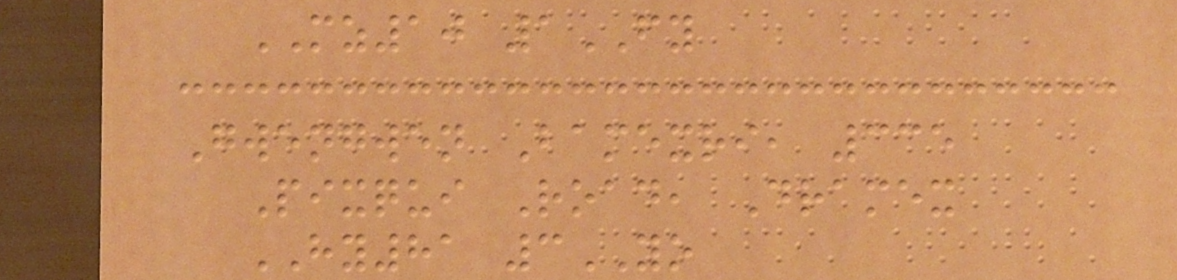MZ10 1FY
Gwengwen Bamexri, 335
Pixqui Road, Dramex
HY81 3YO
